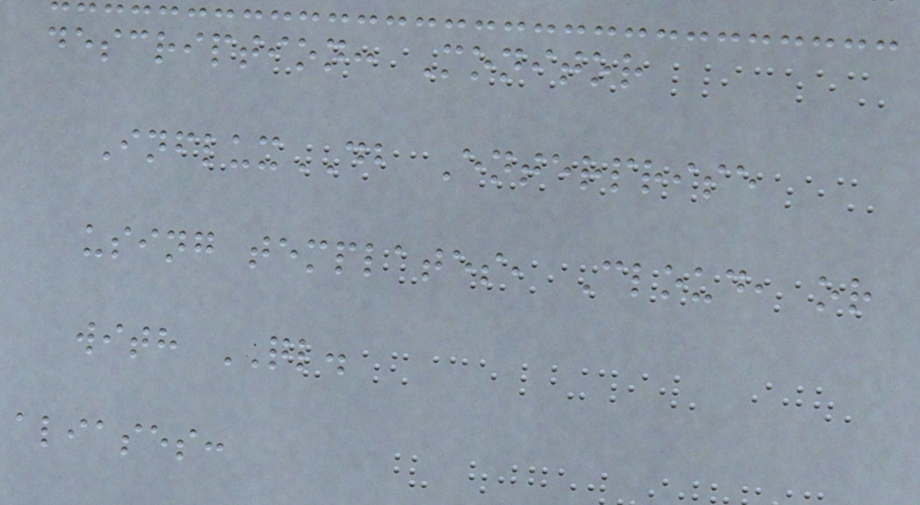description: Monitor
InfluxDB Enterprise
using templates, Cloud, or
with QL.
aliases:
